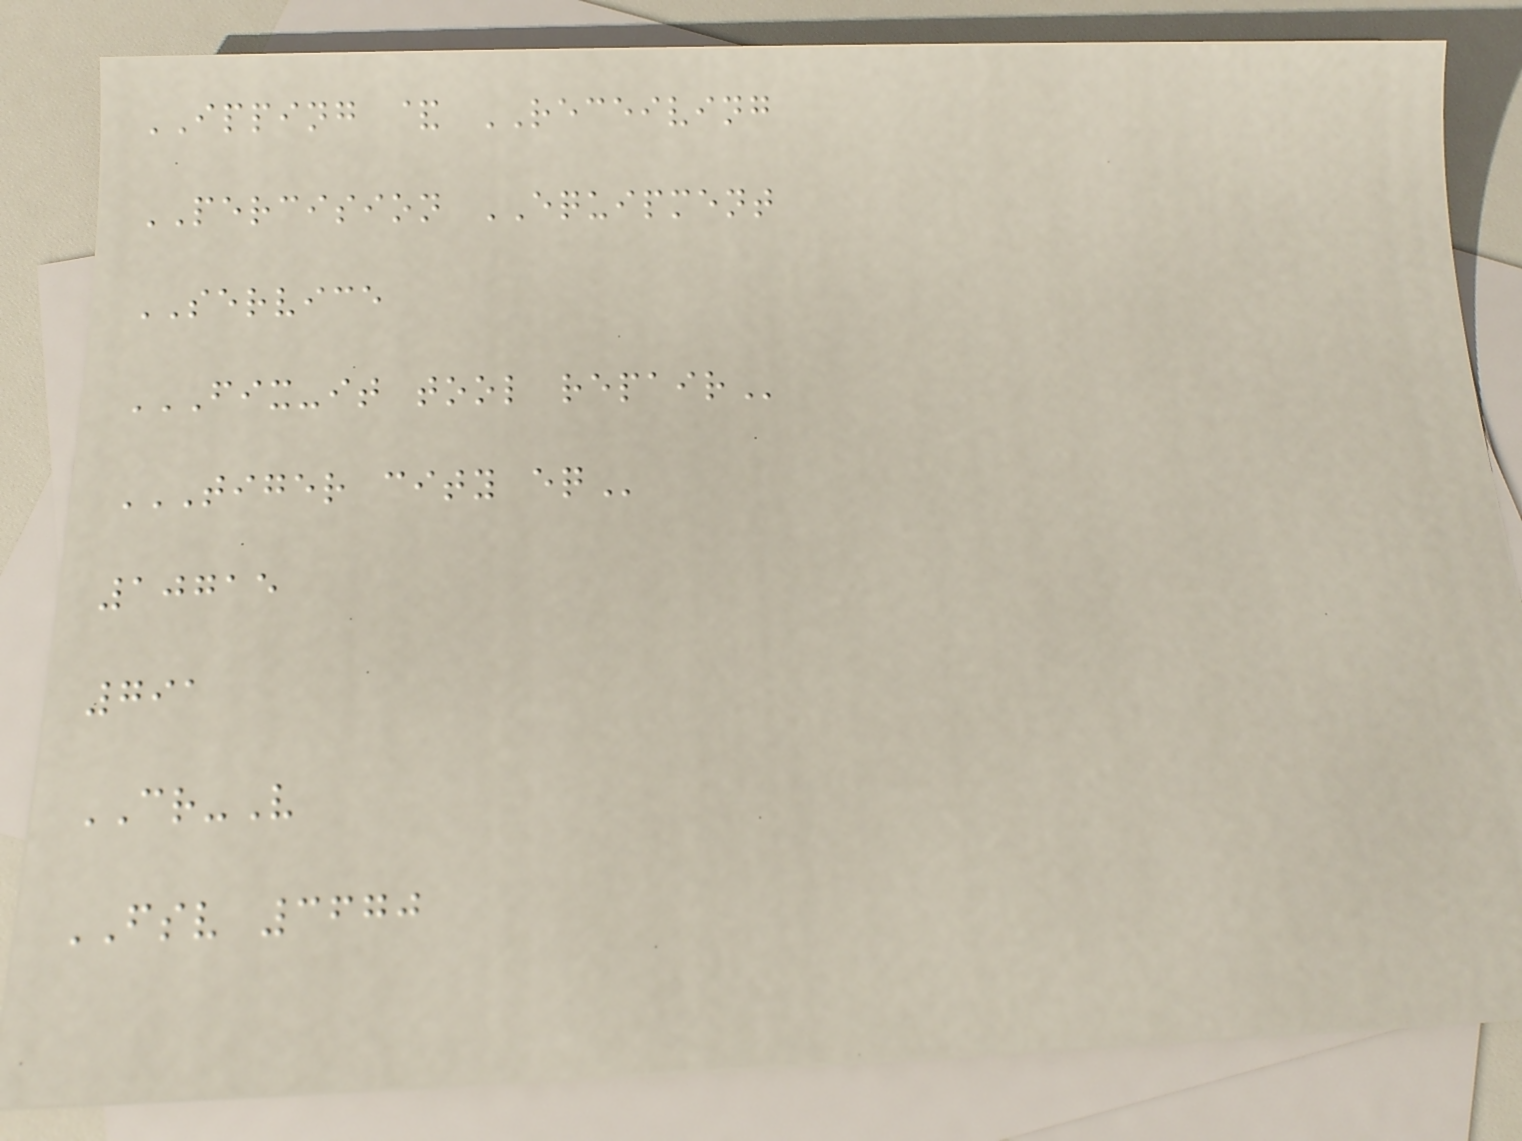IPPING & RECEIVING
PERCISION EQUIPMENT
SERVICE
FIX-IT TOOL REPAIR
TIGER CITY EQ
10715
791
CR-V
FSV 3670
